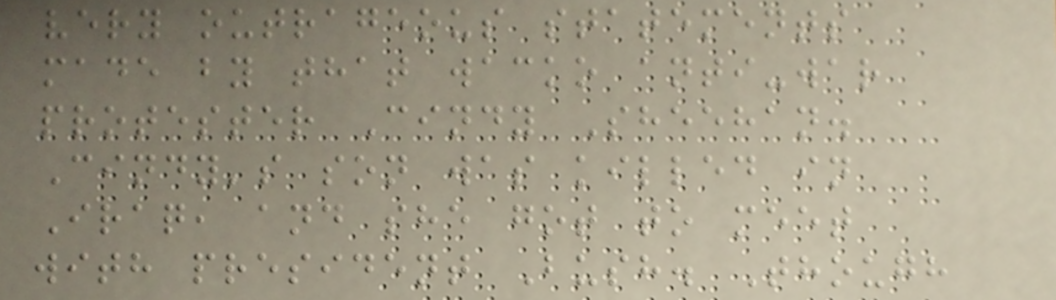very outrageous statements
made by that wacko anti-war
protester Cindy Sheehan.
Cindy's son was killed in
Iraq, and she got to meet
with president Bush. Though
